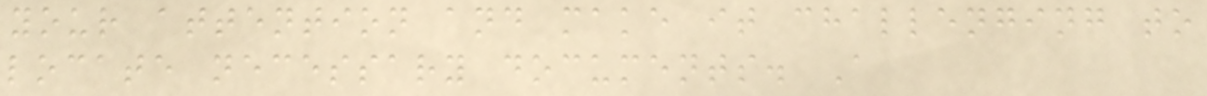your attention and make it challenging to
locate necessary documents. A
